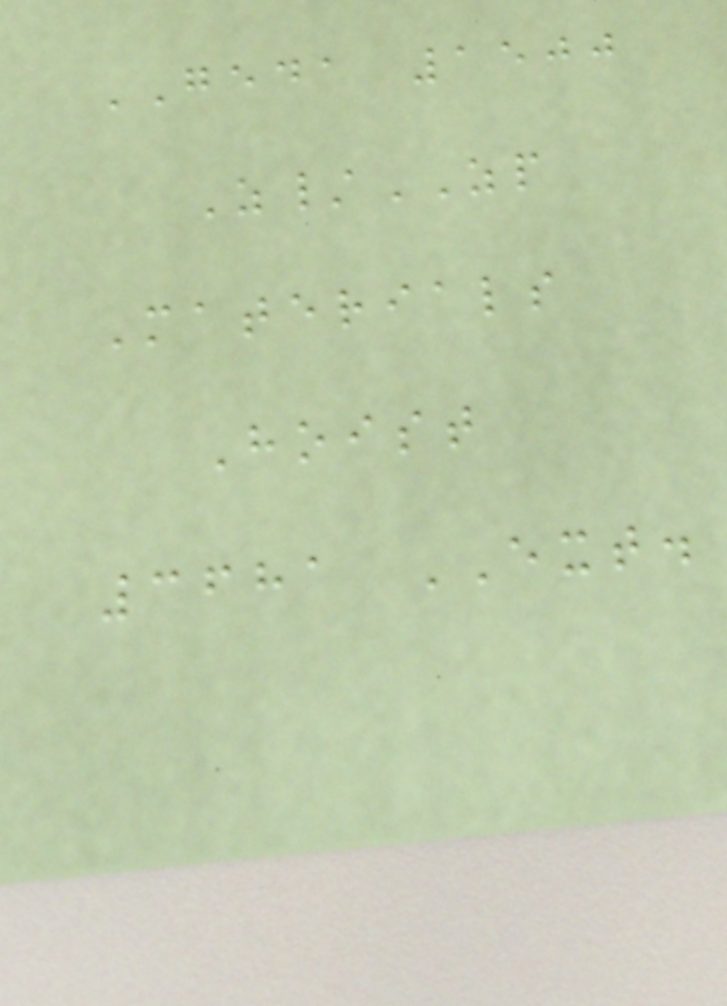GEDA 1500
Z/ZP
Materials
Hoist
3681 EXT.
